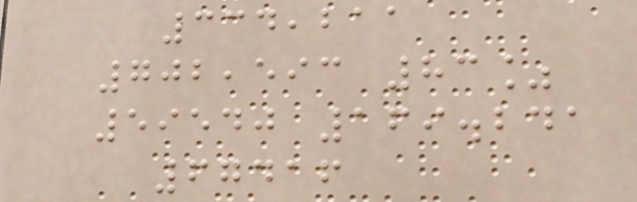334,211
702,593 83%
59540 169.241
67416
